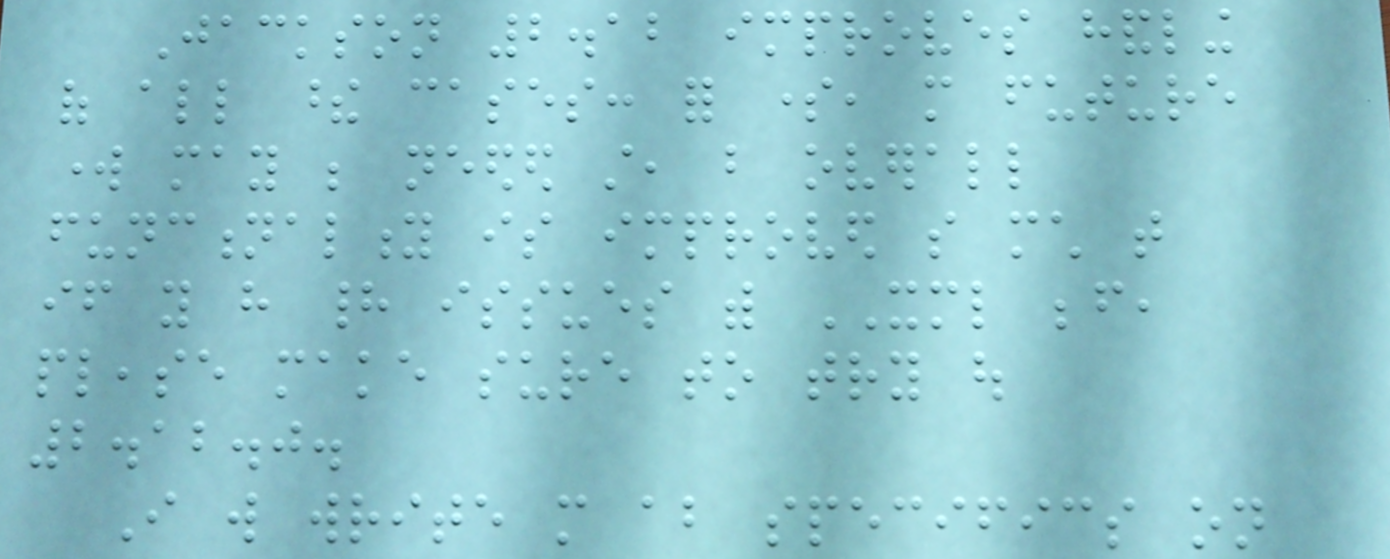Jackson 2.12 improves handling
of all these cases: for some, more future
work may be needed still, but overall
functionality is improved so much that
if you have had issues with XML before,
please make sure to try out
2.12.0.
I will write more about specifics on
